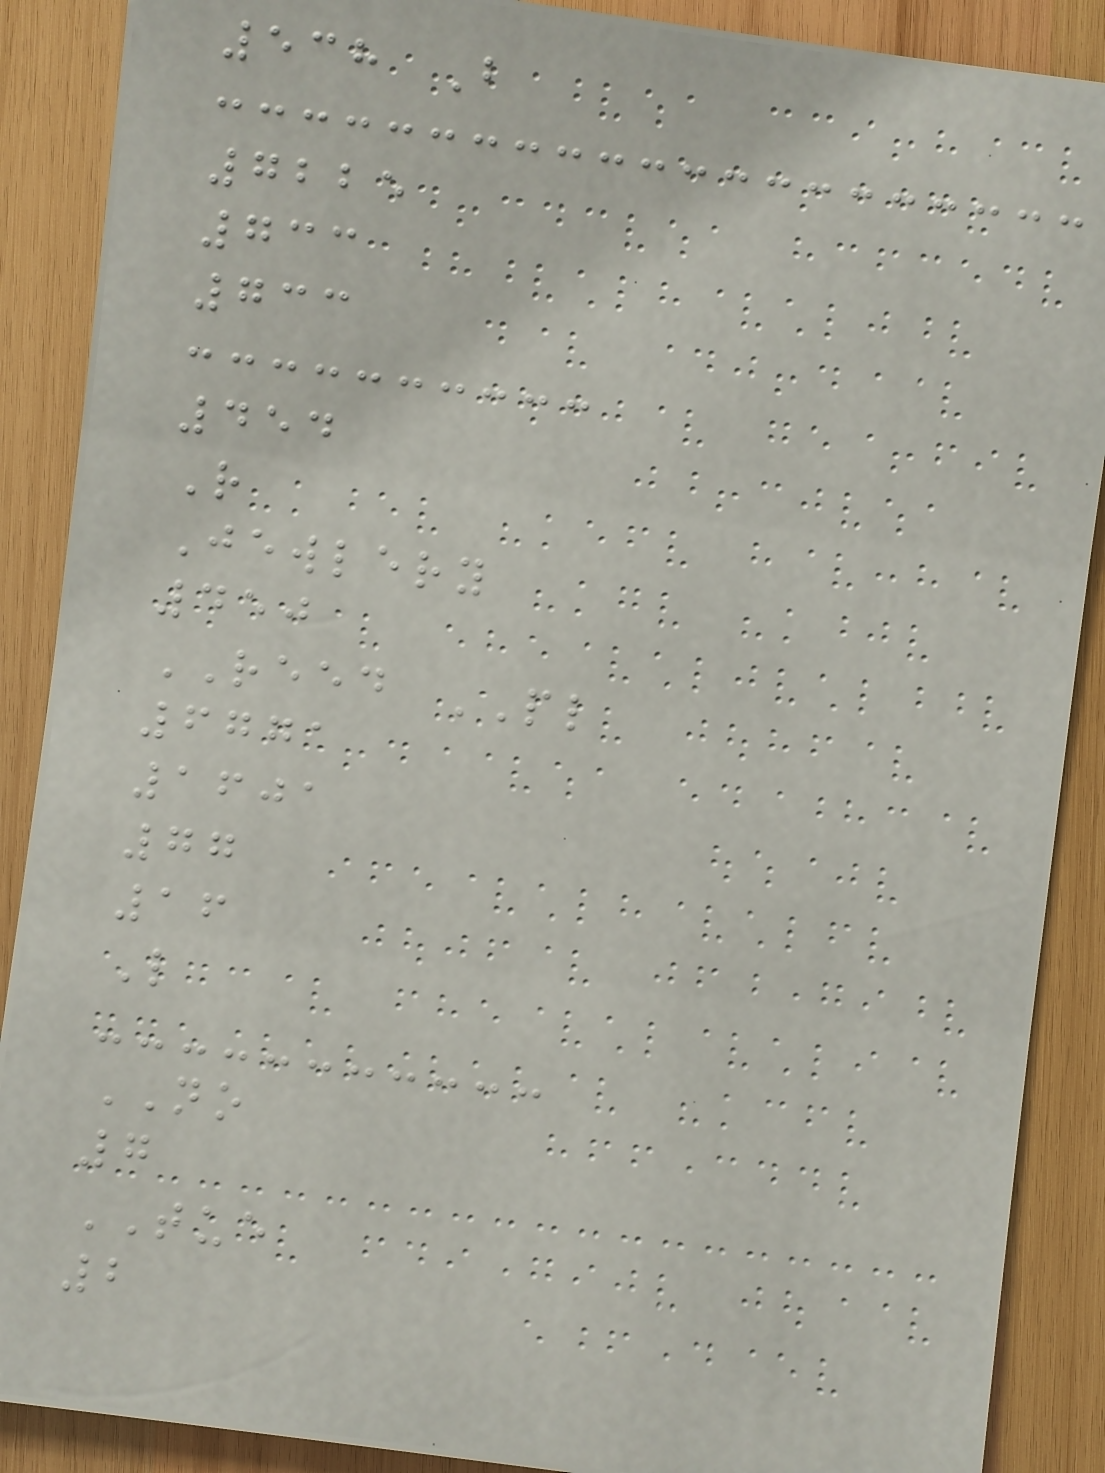538 B
7225
733
733
454
R
Jewlery
450
REED PL
6771
1601
77
16
L
NO
7
TUE
2
